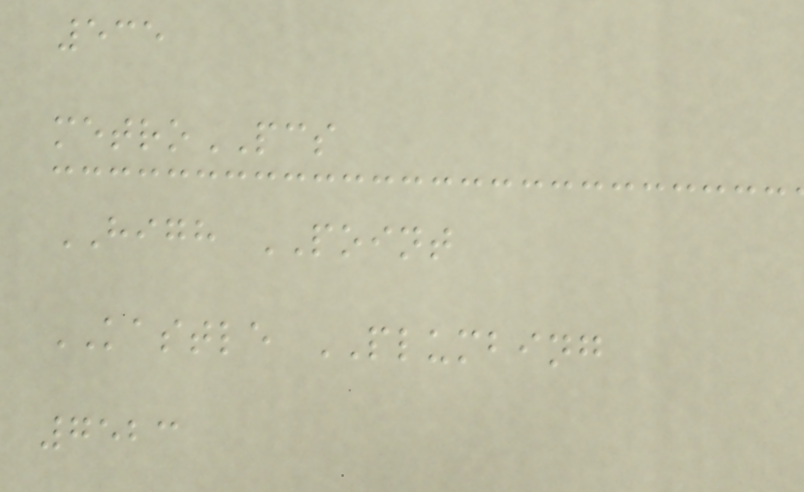535
metroPCS
HIGH POINT
KASTLE PLUMBING
7523
